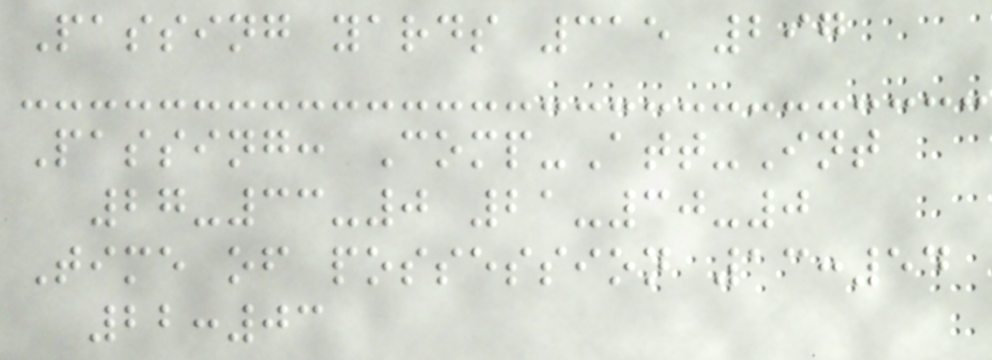Passing yards 315 297
Passing: Comp-Att-Int
27-33-0 21-30-0
Time of possession 13:54
22:03
